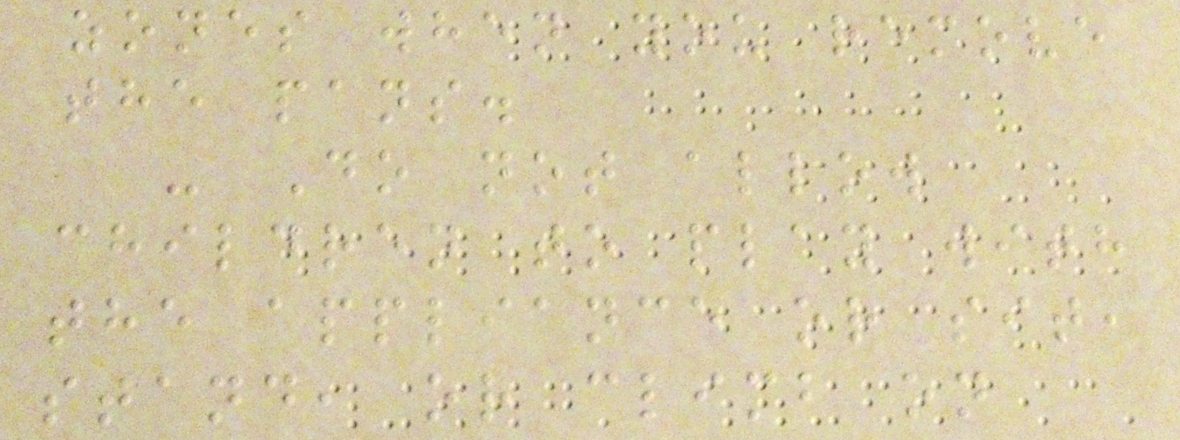zones when you remove
the pans.
- Do not allow
children to play with
the appliance or sit,
stand, or climb on
